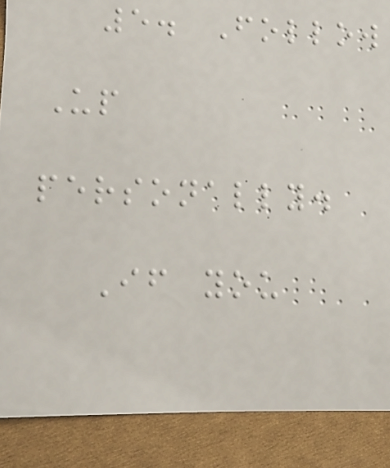5. Follow
Up
personally.
If you
